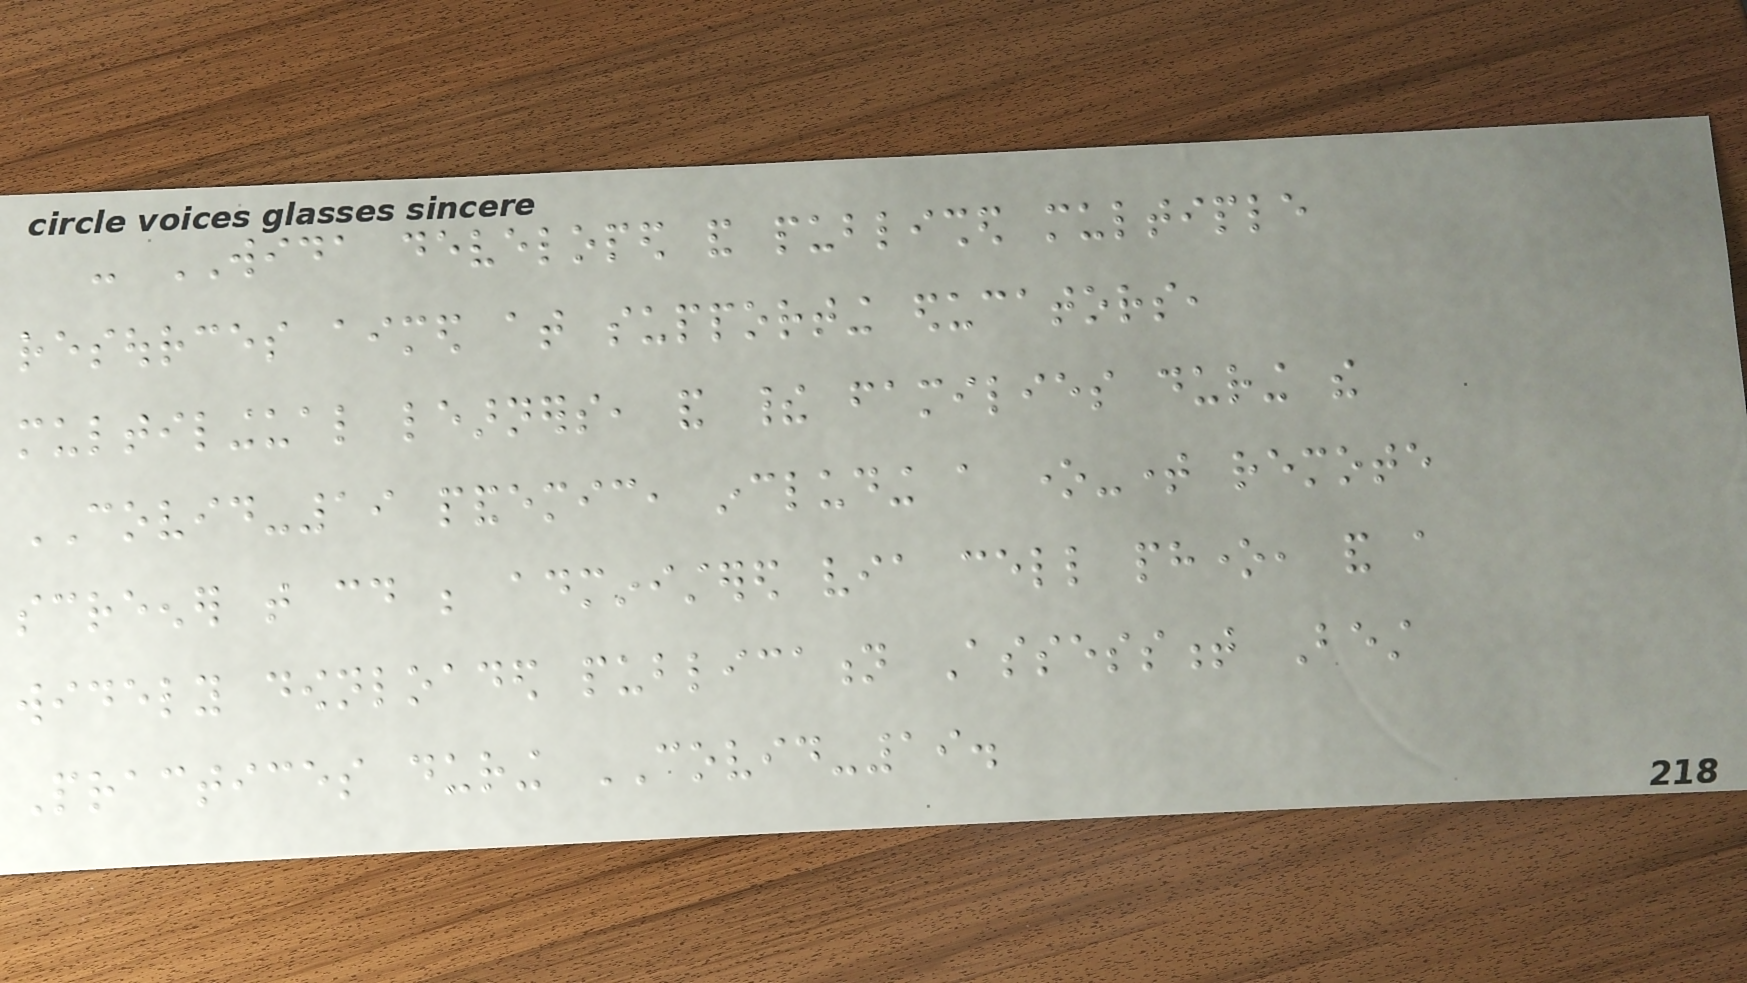- WIDA developed and published multiple
resources aimed at supporting educators,
multilingual learners, and their families during the
COVID-19 pandemic, including a one-time remote
screener that could be administered via cell phone, and a
widely downloaded publication Assessment Best
Practices during COVID-19.
